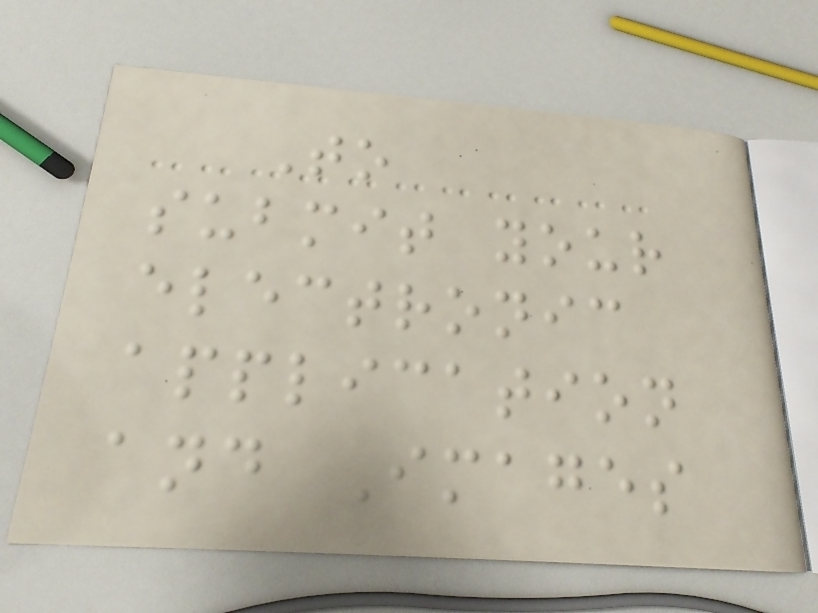To
submit your
electronic
application
and Images
